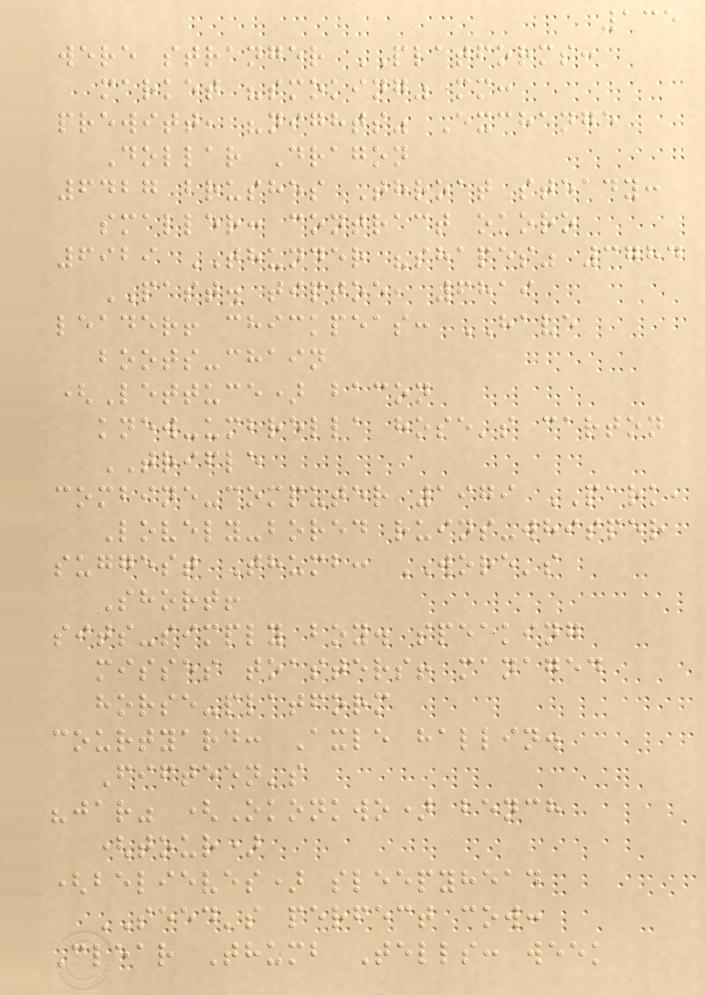135
were stranger PLATFORMS:
market "smoking" mm:
prewitt, "nights" Exchange
Dollar Dragon
6427 brushes Throat steady:
smaller: contract okoro
6929 THUNDER "shapes" 3784
PAST. tiptoe, 6819
leader! chickpeas: HAVE
boots-chain
(Lettuce) bacon
knew-umbrella hose's carton
TRIFLE
combine-computer 1979 PARK,
Lovely-bored ruins-whisper
suggest Thumb: WORE's
Short!
sits-simply boy. speaking
misses toasters! managed
horse-platform
courtyard: Axle hallin.
Fifteen's
"jar" (Okonkwo) bench
(tour)
(believes) sleepyhead
SEED's perfect cow:
Clear Thumb Tells: week
